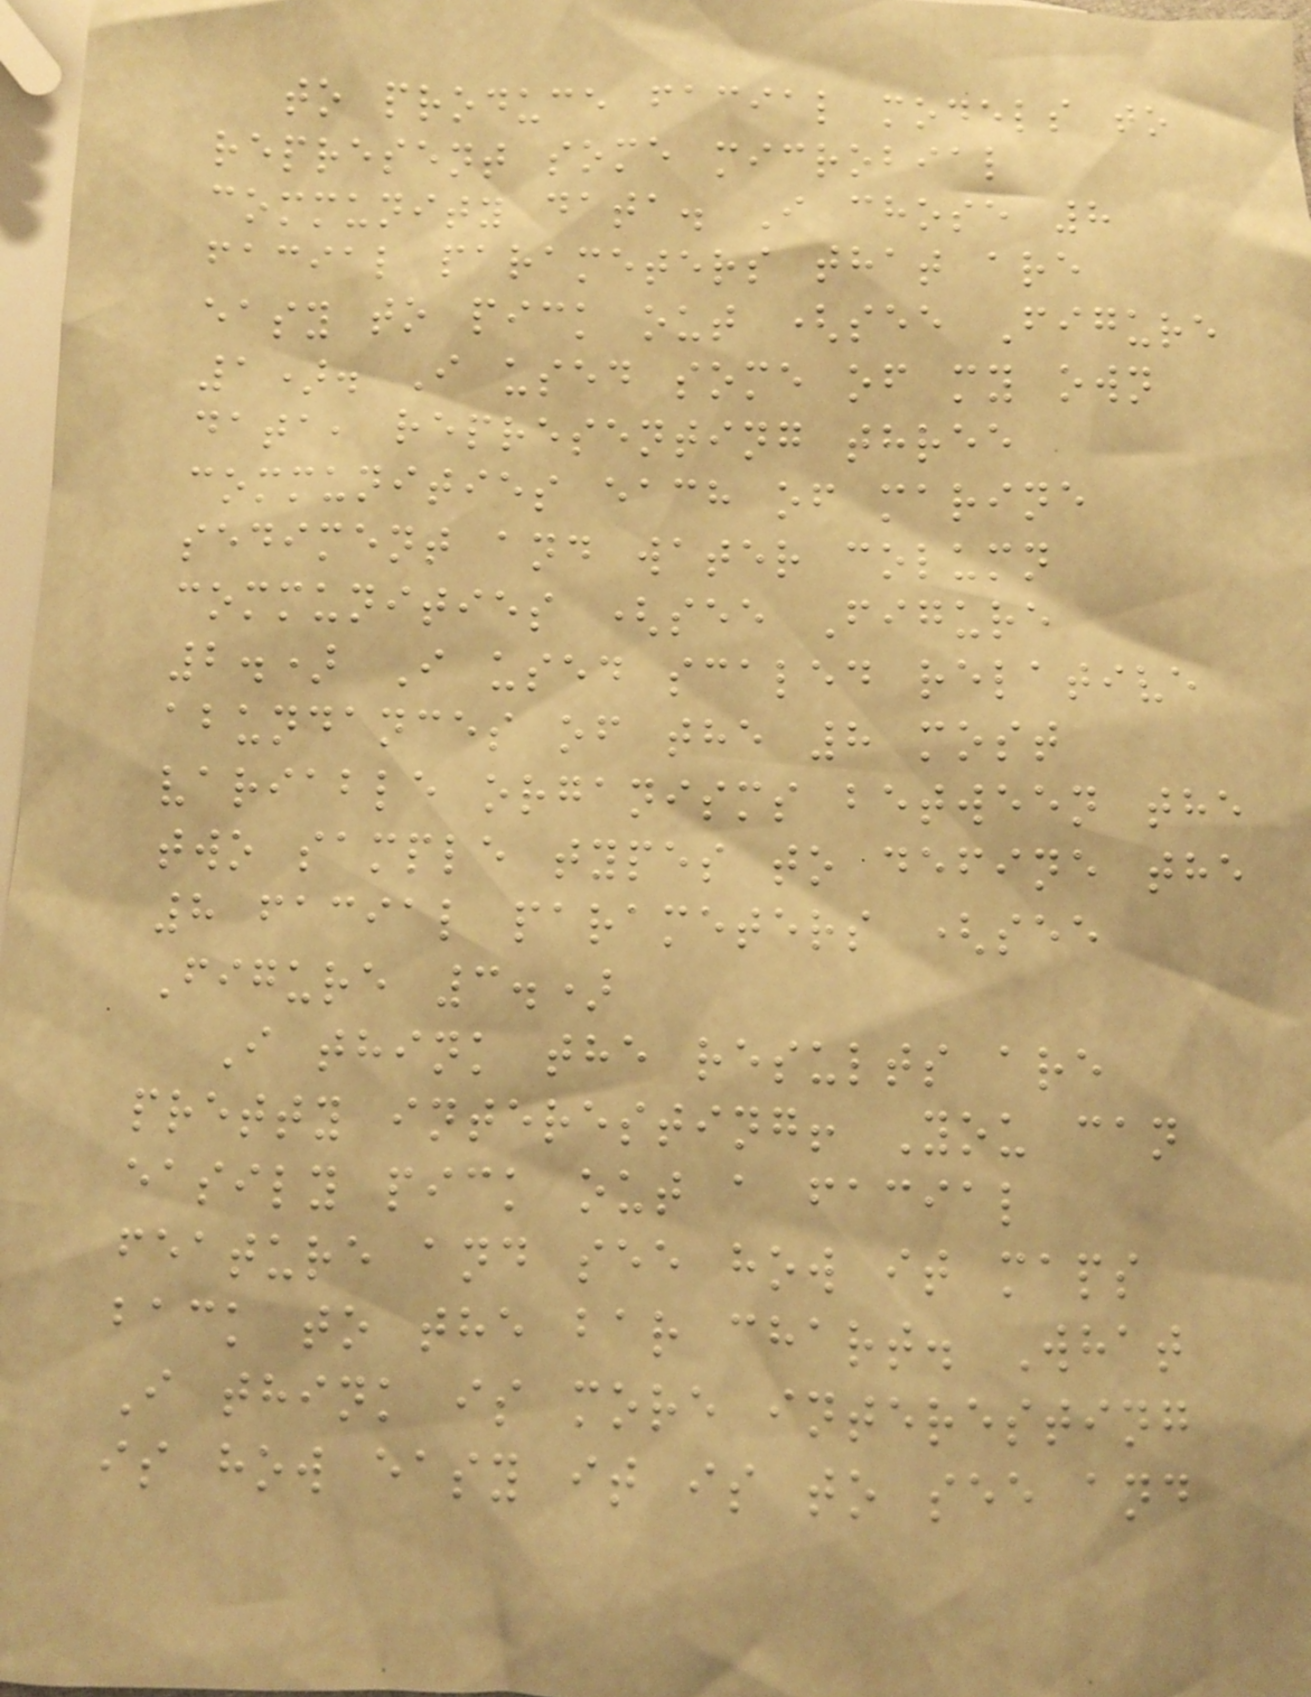to produce facial models to
represent some microbial
community data. I chose 8
facial parameters that are
easy to pick out (see Figure
1). I used some of my own
data, representing three
communities each of marine
sediment and water column
communities (see Figure
2.) I used scaled relative
abundances of the 8 most
variable organisms between the
two sample types to define the
8 facial parameters (see
Figure 3.)
I think the results are
pretty interesting! You can
easily pick out a facial
feature and see how it maps
back to the bar chart. What
I think is more interesting
is how easy it is to see and
